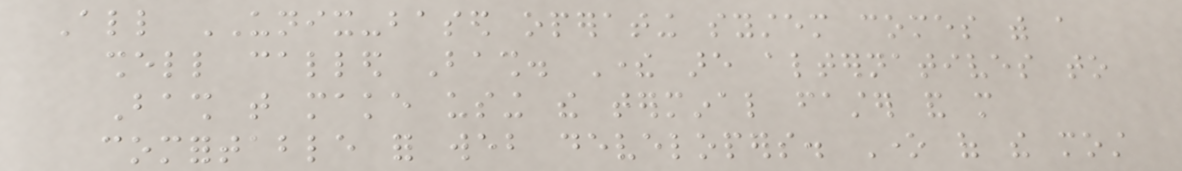All UNIX-based operating system comes with a
shell called Bash. There are alternatives to
Bash that make using the terminal faster and more
comfortable for web developers. One of the most
